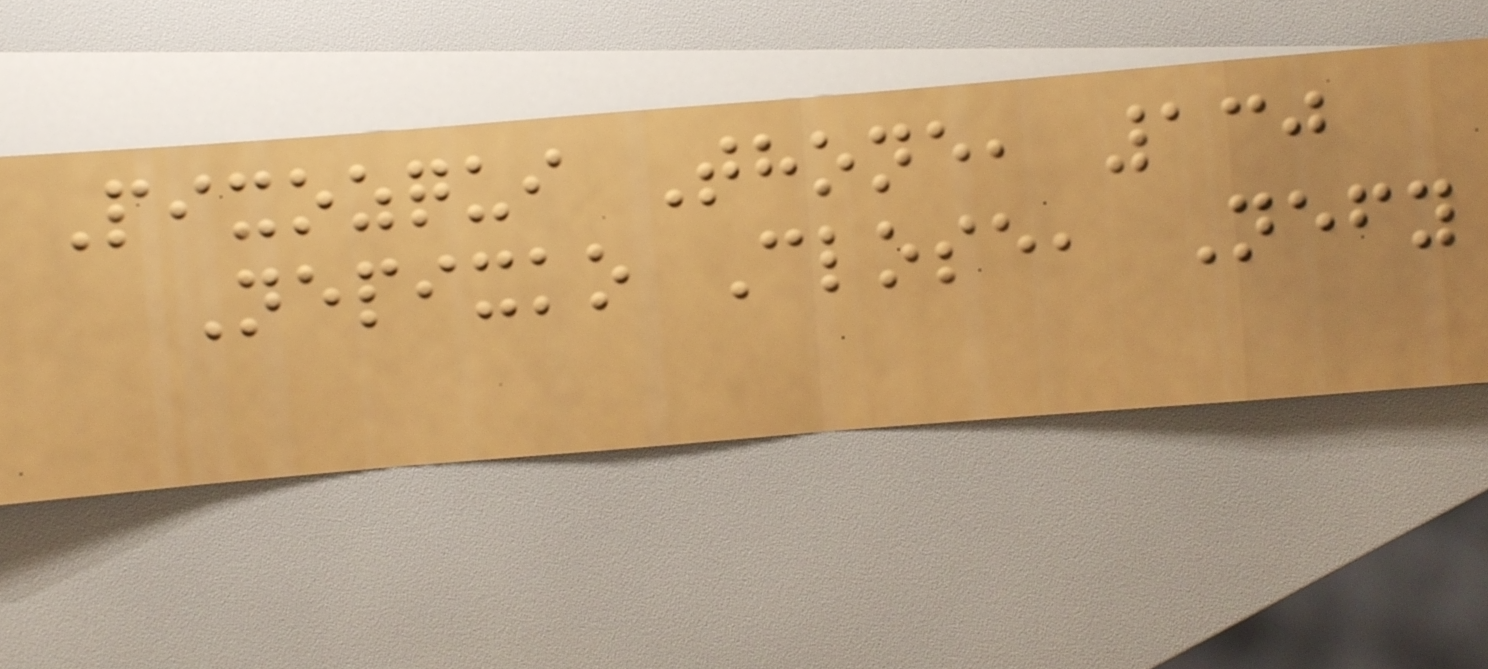Pixozqui Thone, 130
Nepixko Close, Nefy
